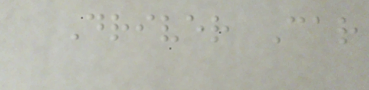Driver Car
